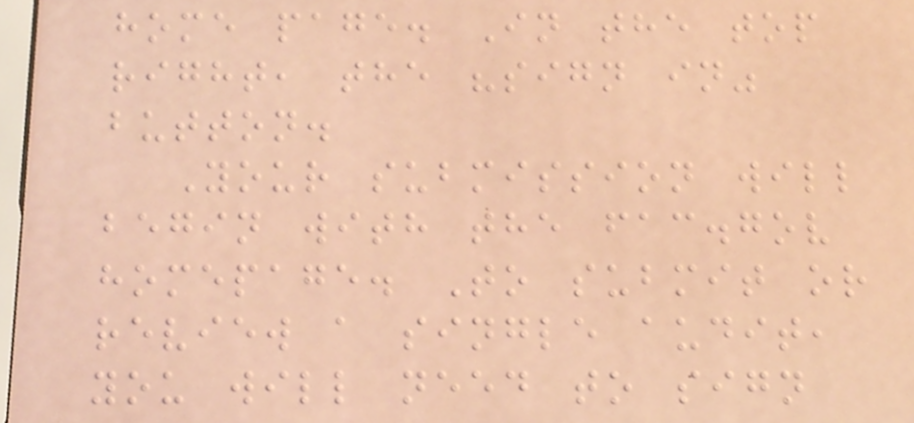home page. In the top
right, the "sign in"
button.
Your submission will
begin with the fac.gov
homepage. To submit or
review a single audit,
you will need to sign
